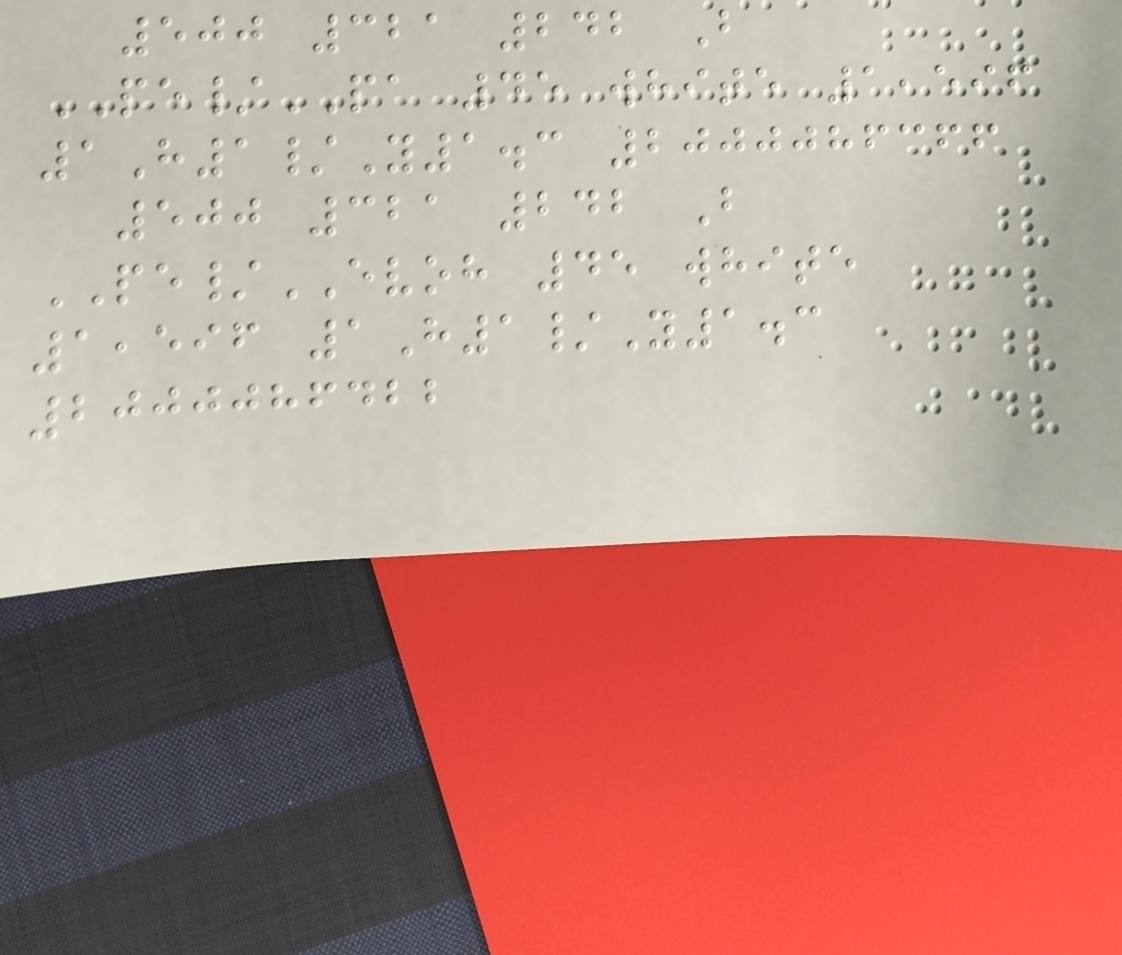500 321 242 B
PE/PA 45 white 1,596
1H1/Y1.3 2000086366
500 321 242 B
PE/EVOH 45 white
1,596 1H1/Y1.3
2000086422
